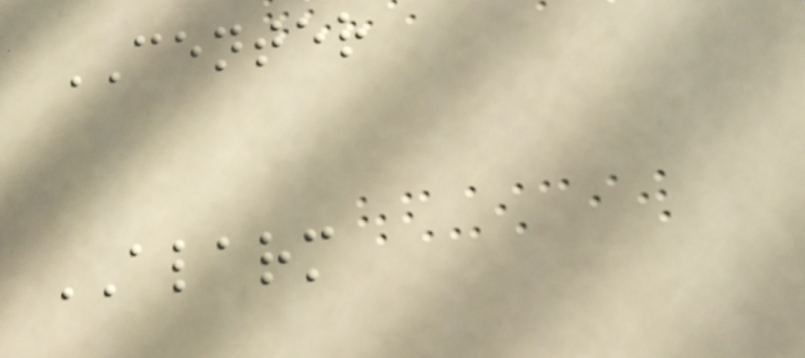CENTER
ALARM
